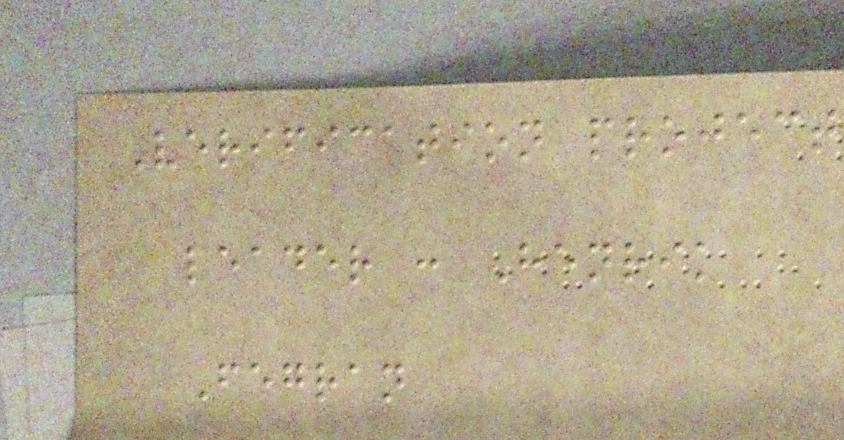Verification project
leader : Henrik
Fegran
